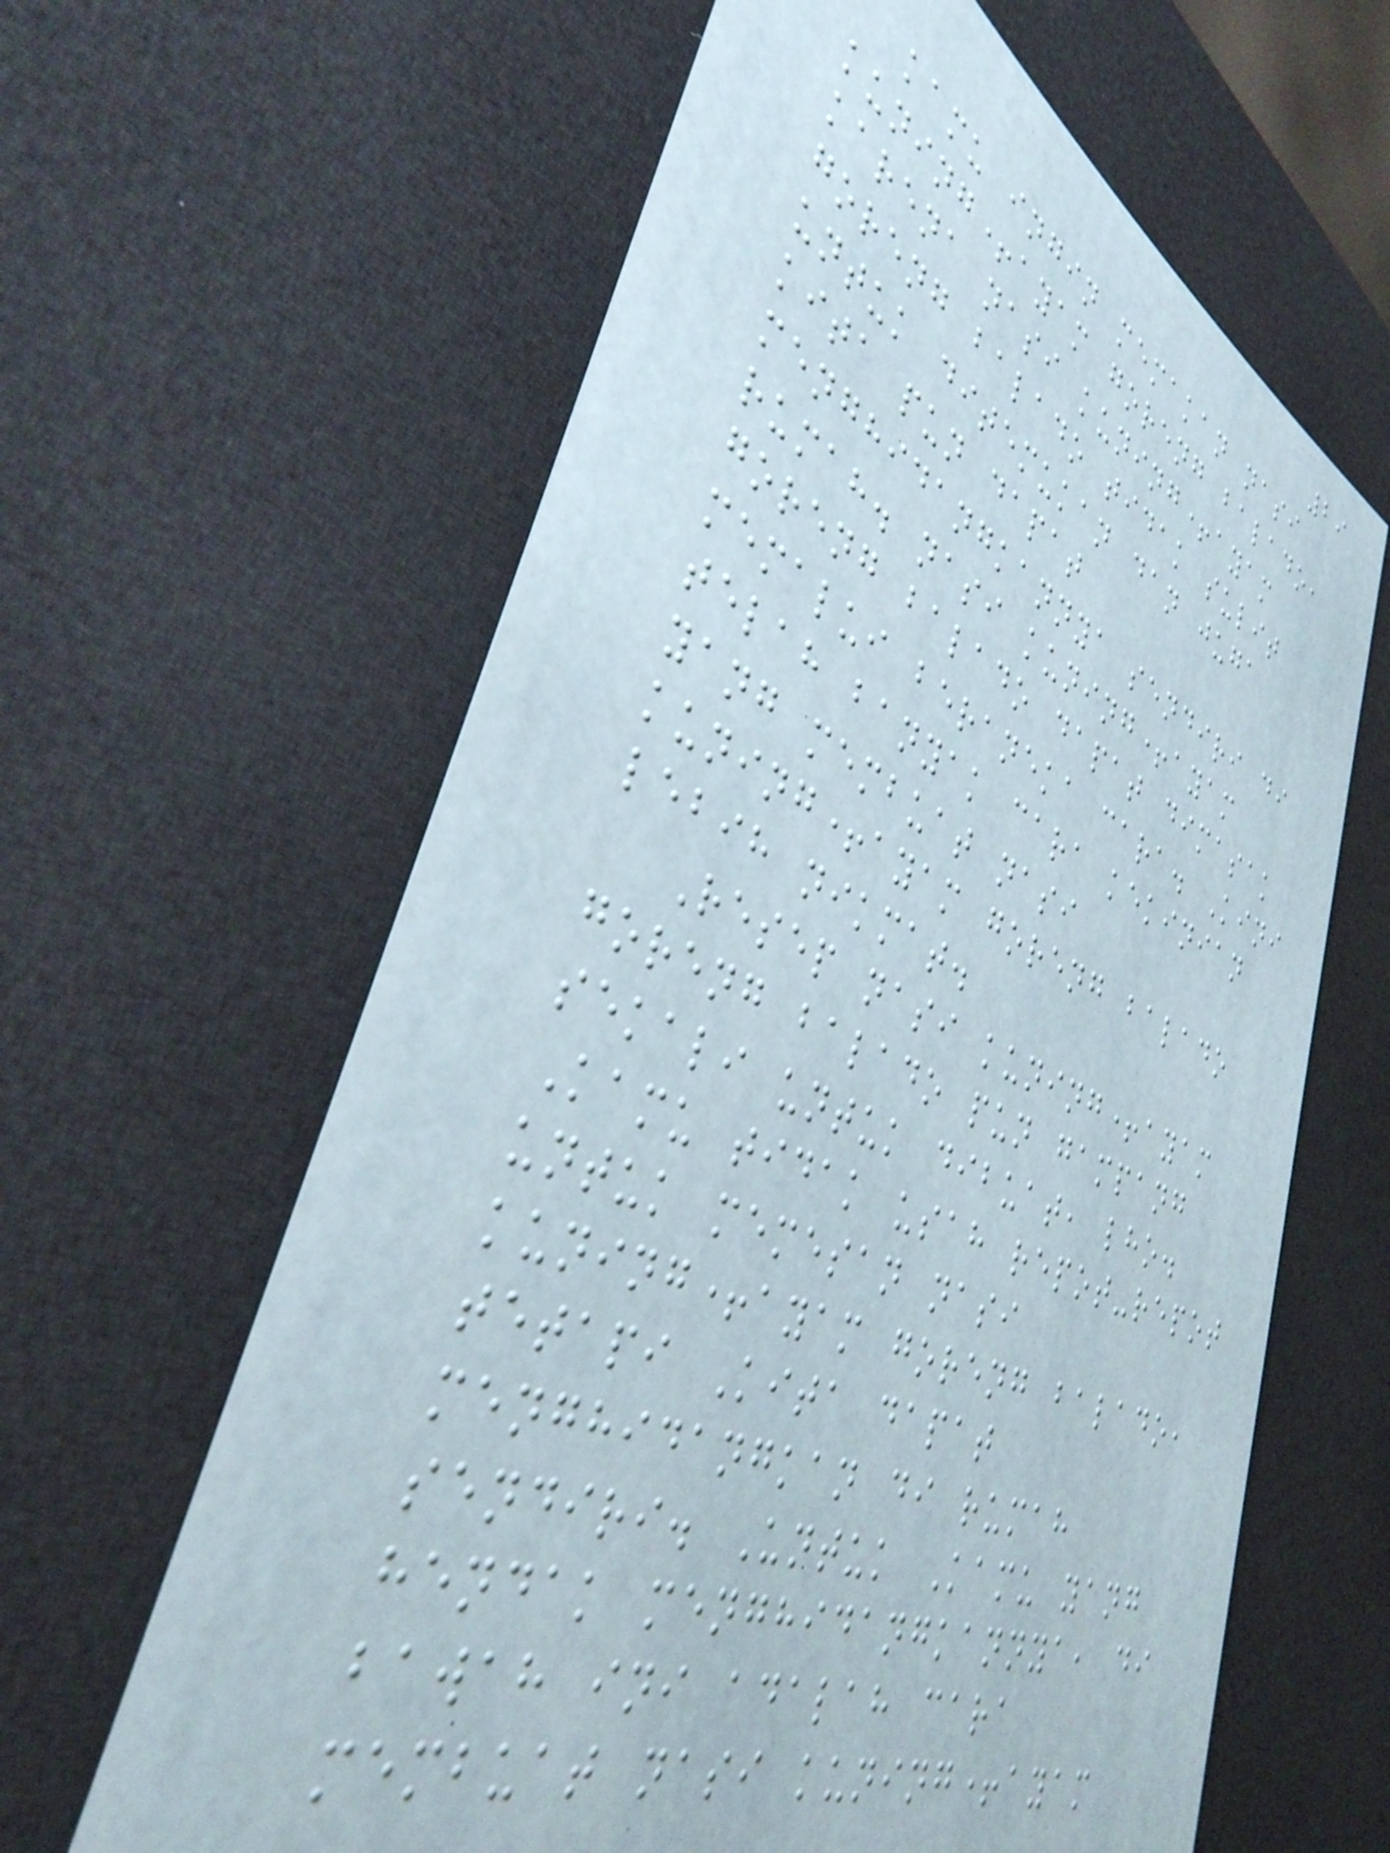29
kamu ingin memakan nasi
kuning+ayam goreng balado,
karena nasi kuning+ayam
goreng balado tidak sulit
untuk ditemukan dan juga
kita pun dapat
menghidangkannya sendiri di
rumah. nasi kuning+ayam
goreng balado dapat dimasak
memalui beraneka cara. Kini
telah banyak cara kekinian
yang membuat nasi
kuning+ayam goreng balado
lebih nikmat.
Resep nasi kuning+ayam
goreng balado pun gampang
sekali untuk dibuat, lho.
Kamu tidak usah repot-repot
untuk memesan nasi
kuning+ayam goreng balado,
tetapi Kita dapat
menghidangkan di rumah
sendiri. Untuk Kamu yang
hendak menghidangkannya, di
bawah ini adalah cara
membuat nasi kuning+ayam
